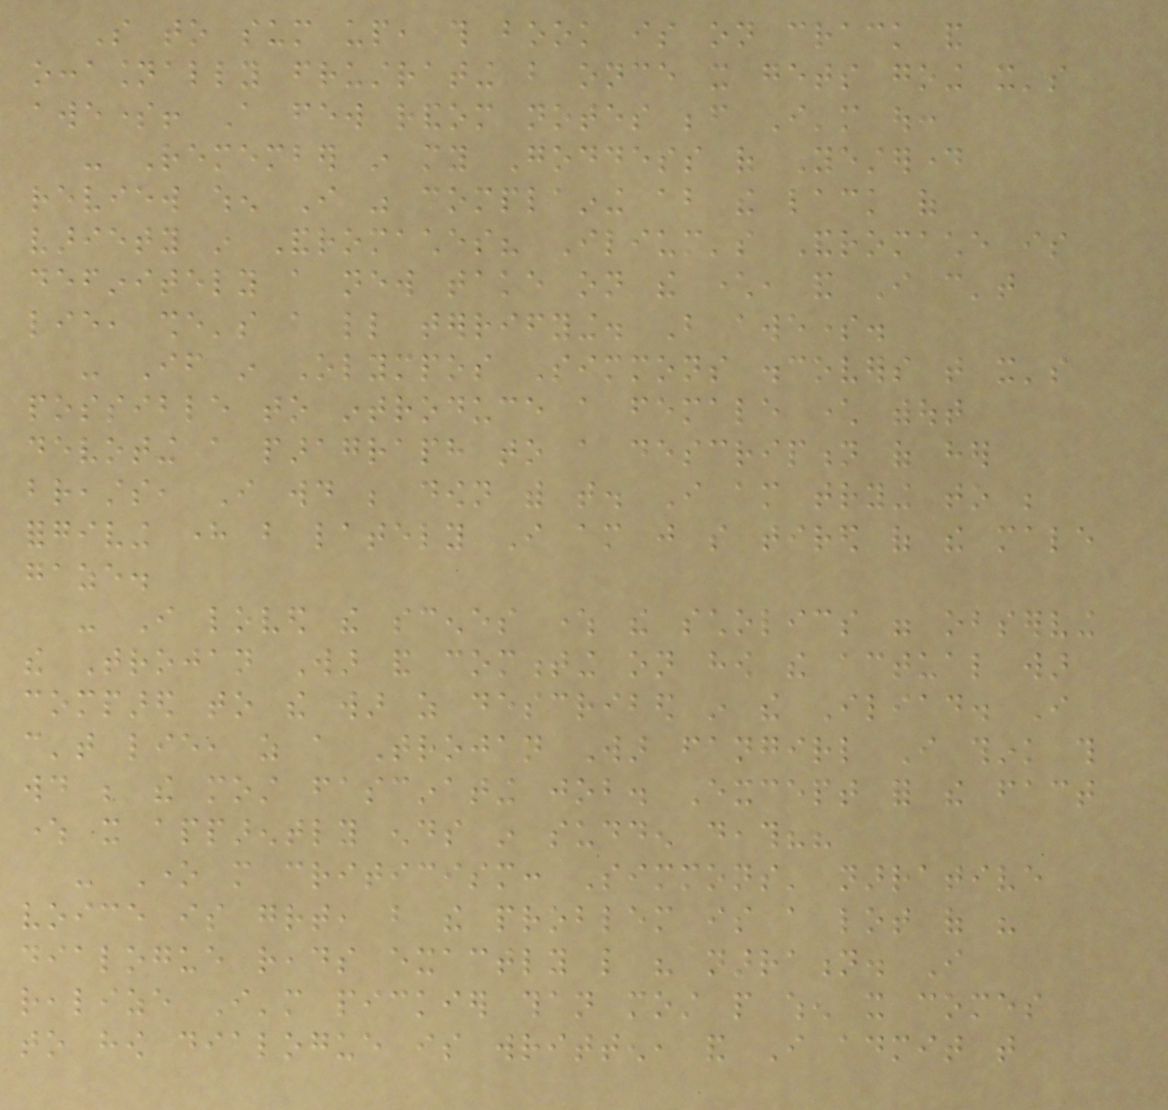So to sum up, this book is on crack and
occasionally frustrating but once it gets going it's
awesome! A few random notes before I'm out:
- Remember in my Goddess of Yesterday
review when I was complaining about the lack of
variety in Andromaches? Ilium's Andromache is
definitely a new take on the character, and I can't
lie, she's a little terrifying. But awesome.
- If in Olympos Simmons discovers that it's
possible to introduce a female character without
devoting a paragraph to a description of her
breasts, I would be down with that. I am trying to be
forgiving here but lately I am just so tired of the male
gaze.
- I loved the scenes where the scholics were observing
the Trojan War and commenting on how the actual war
compared to the war as described in the Iliad. I
can't lie, as a Trojan War fangirl I think this
would be the most fascinating job. Except for the fact
where it apparently ends in sudden death??
- One more criticism: Simmons' narrative
voice is great, but the problem is a lot of his
dialogue reads exactly like his narration. I
realize I'm pickier than most people when it comes
to how dialogue is written, and I admit that
